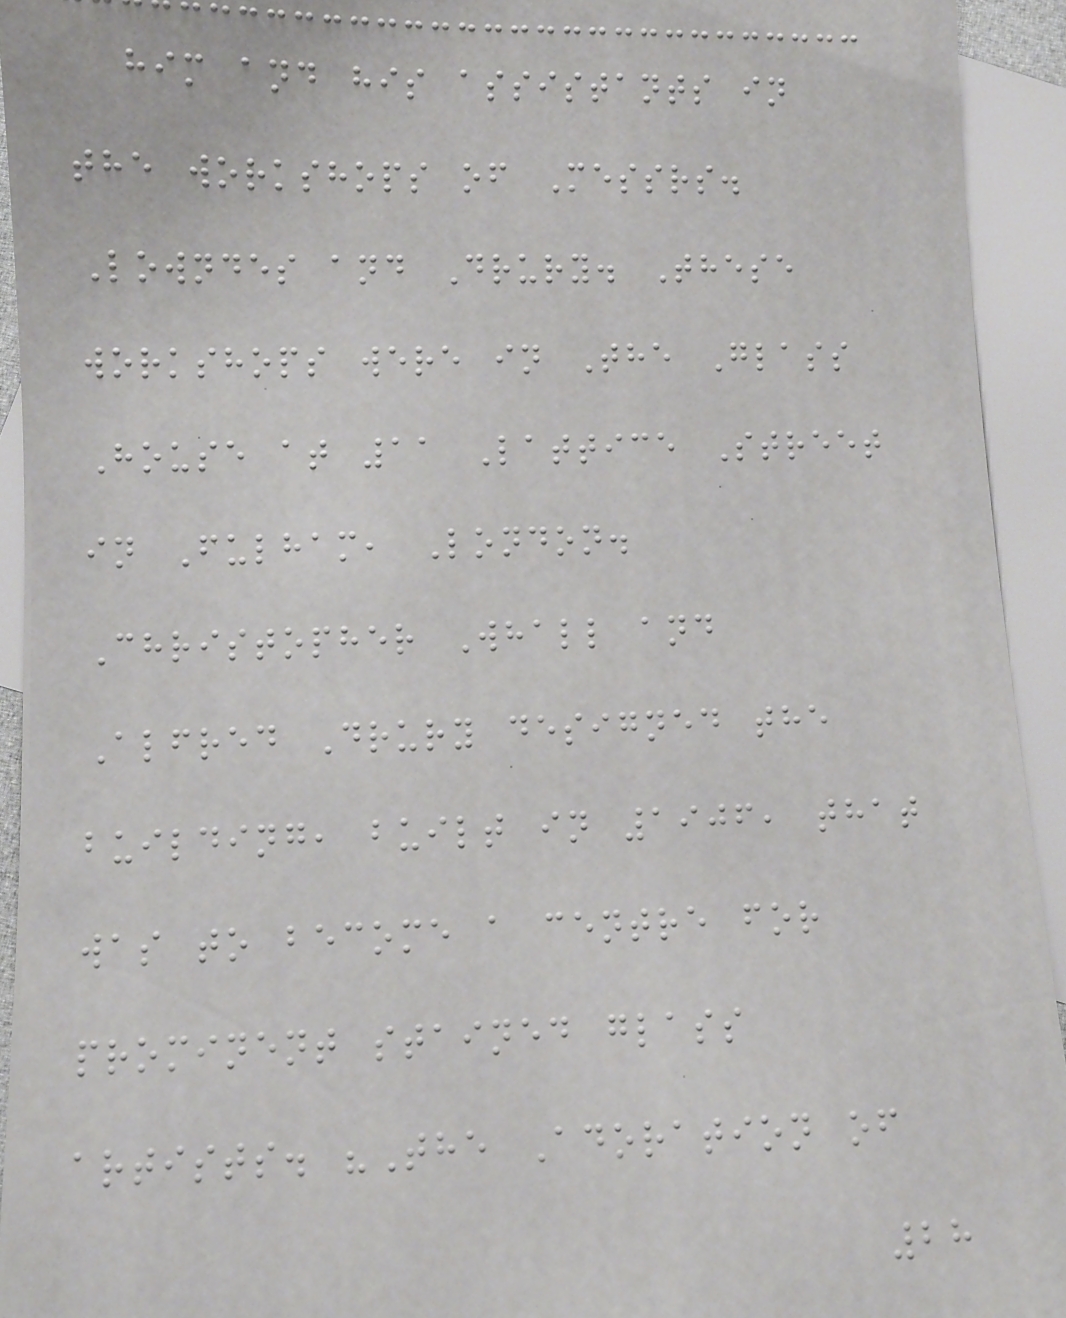him and his assistants in
the workshops of Messrs.
Lowndes and Drury. These
workshops were in The Glass
House at 11 Lattice Street
in Fulham, London.
Christopher Whall and
Alfred Drury designed the
building, built in 1906, that
was to become a centre for
prominent stained glass
artists. "The Adoration of
28
